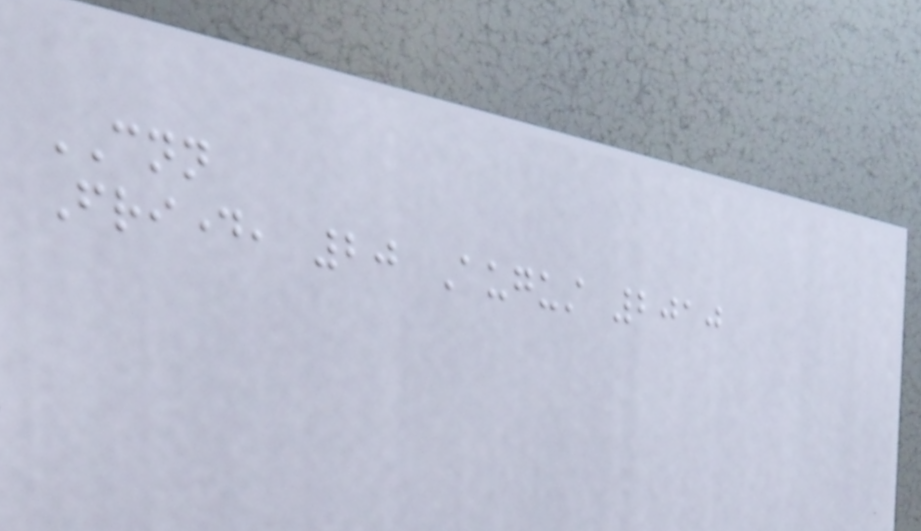CNN
Friday, 20 August 2010
